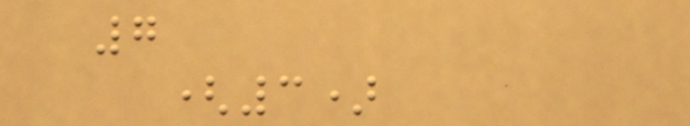7
(3)
